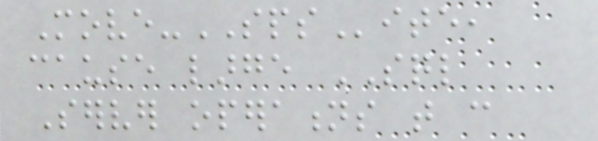Move-SPSite,
cause large SQL
Server operations that can
